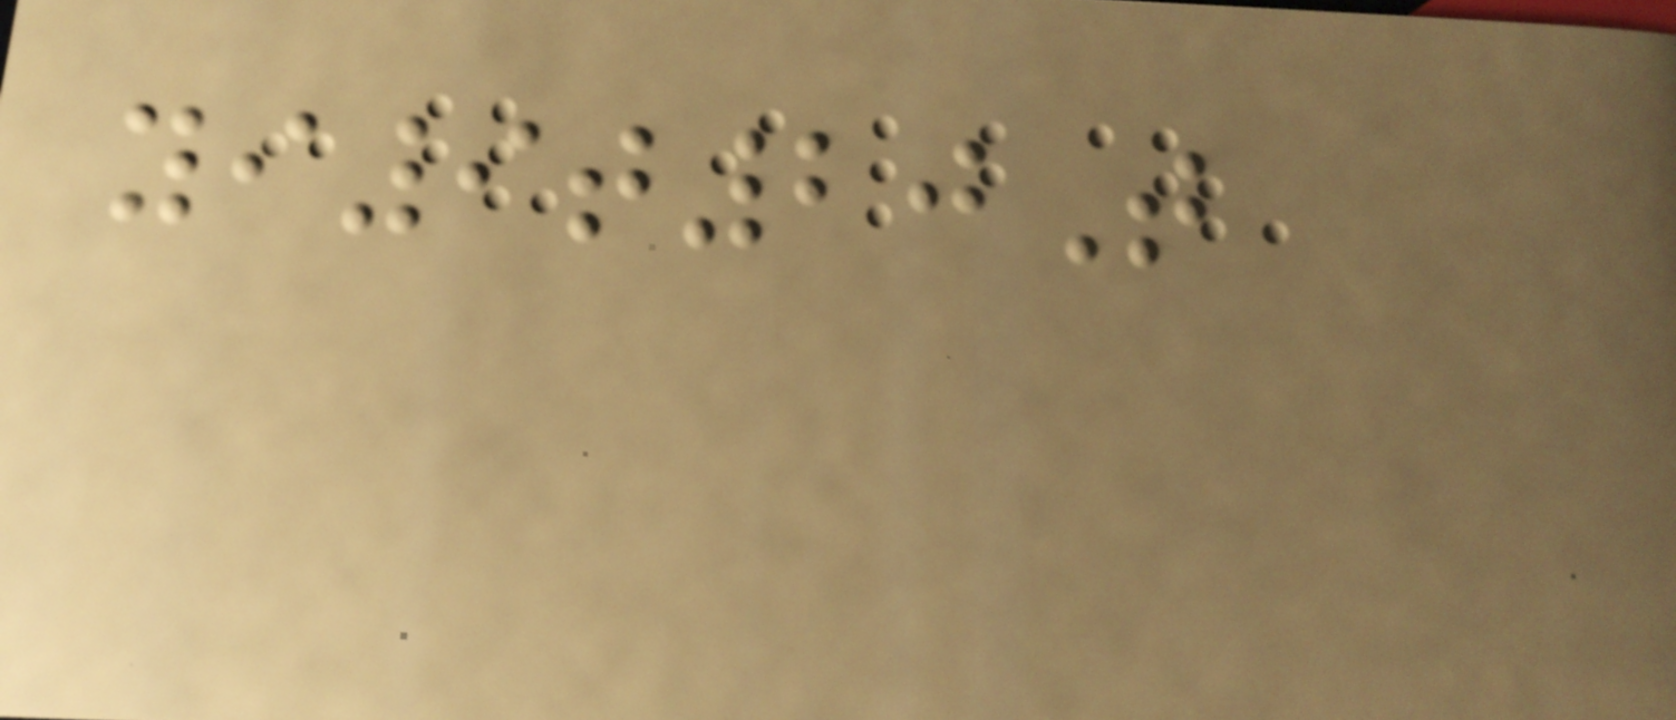yi9t20T
